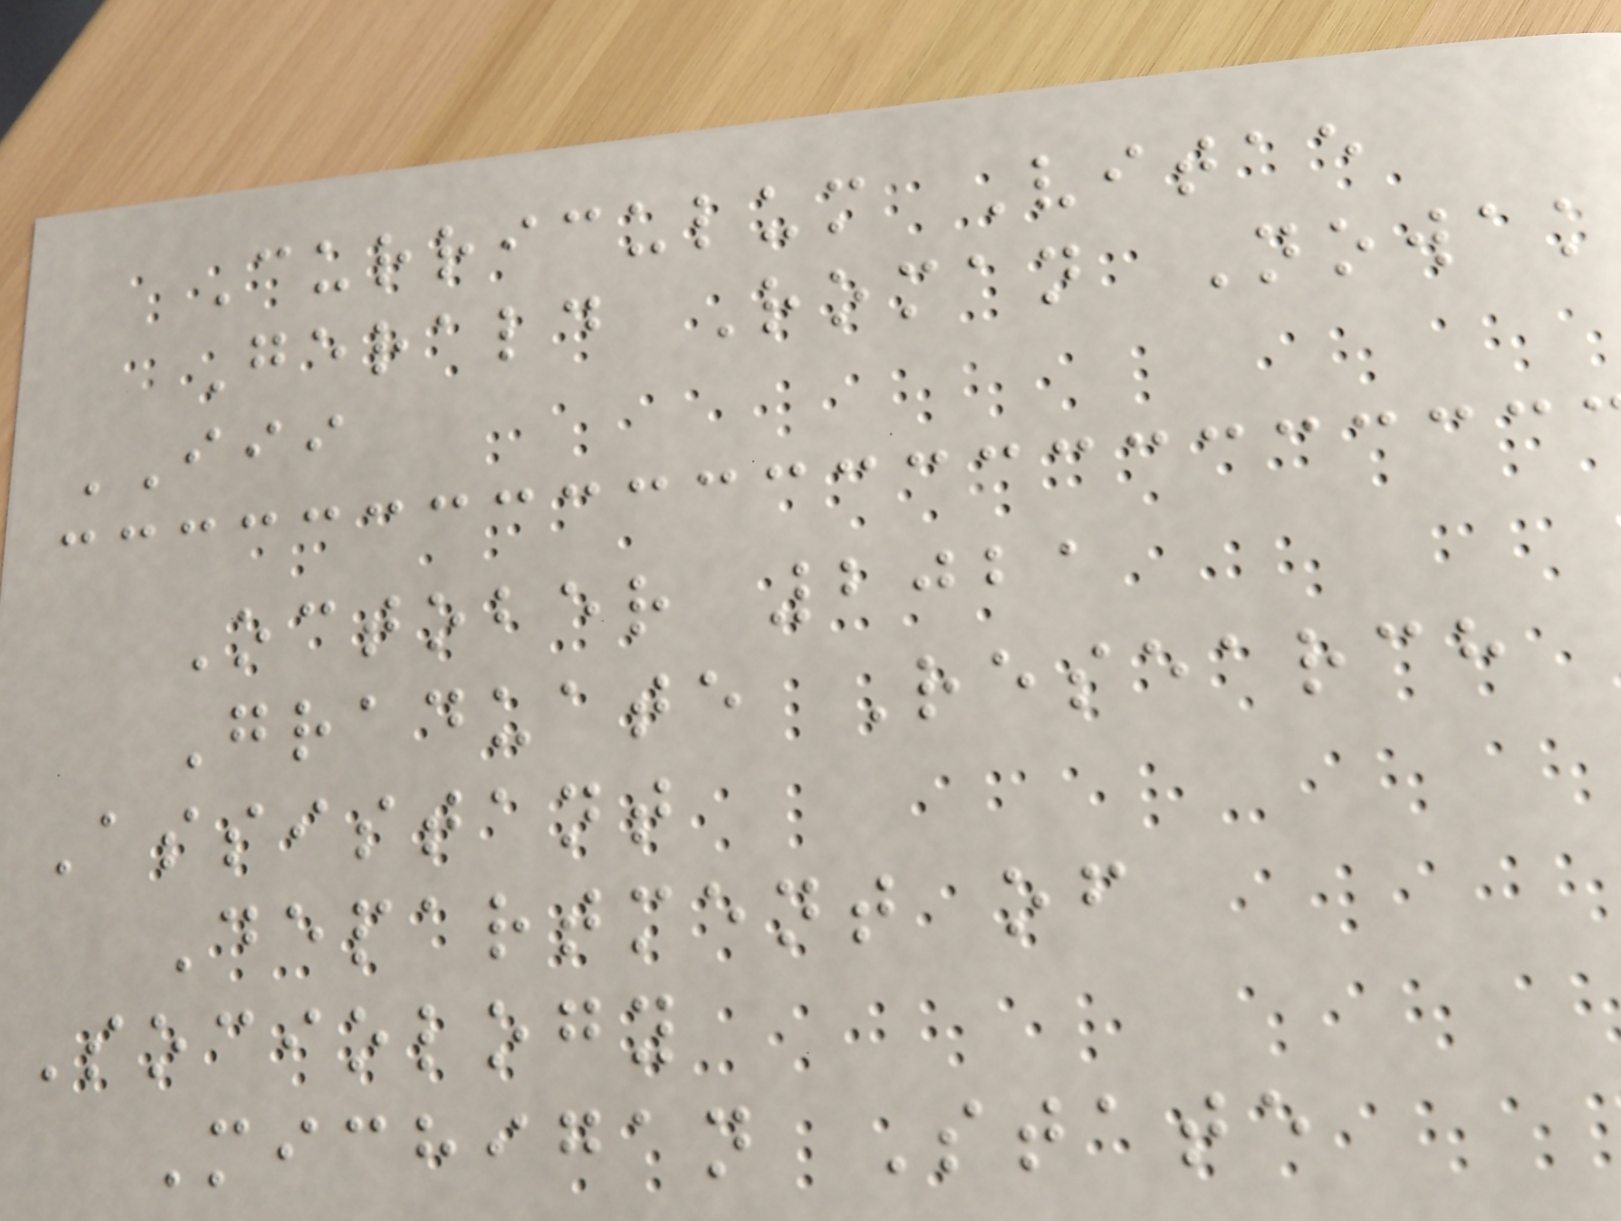Curriculum Vitae
Gerald Roman Nowak
III
October 2021
Graduate Research
Assistant
Department of
Sociology
Michigan State
